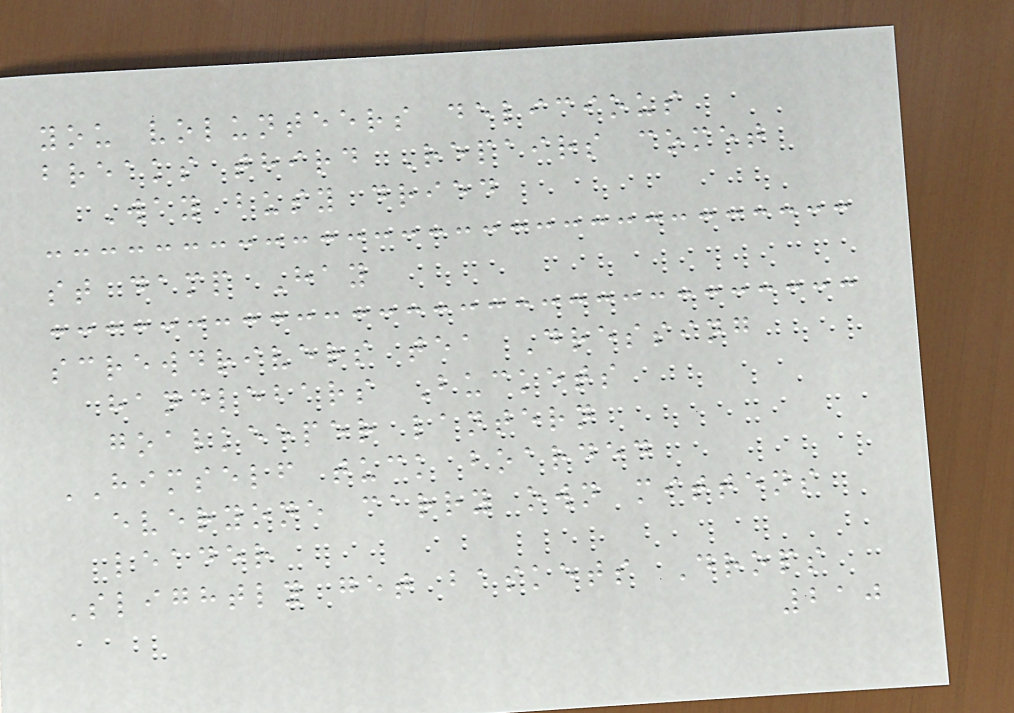you volunteers delicious
breaks third Repairs comet
Way busy dried
st damp Hay
screwdrivers tea Dressing
handlebars Buckets
goalkeeper lantern
HIMSELF tuck boarded
everyone carry own mittens
leader
Slightly get baskets Drops
210
